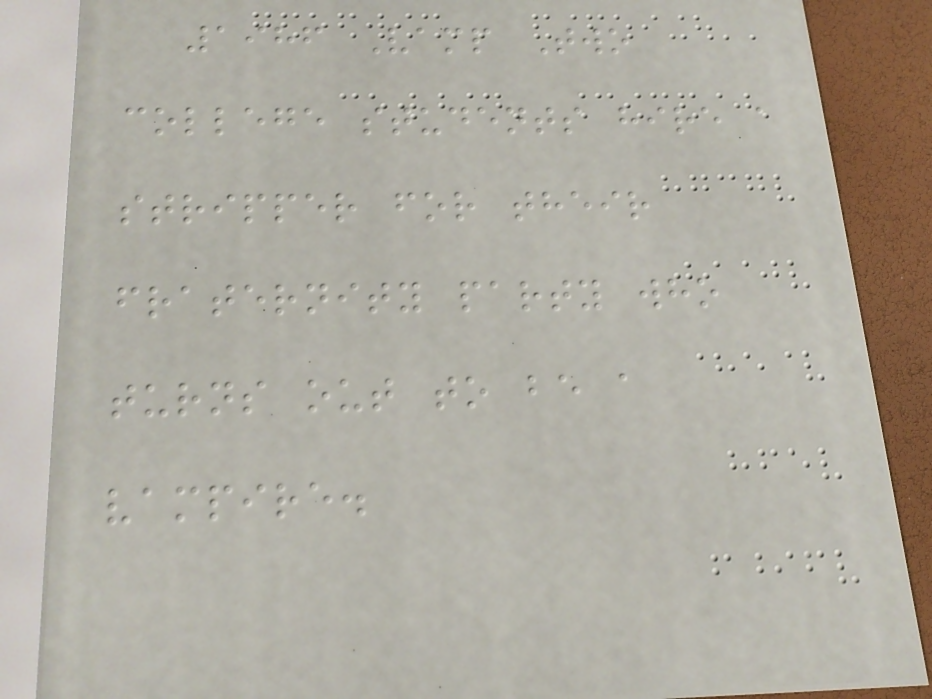1986 Vamp Two
college students hire a
stripper for their
fraternity party who
turns out to be a
vampire.
